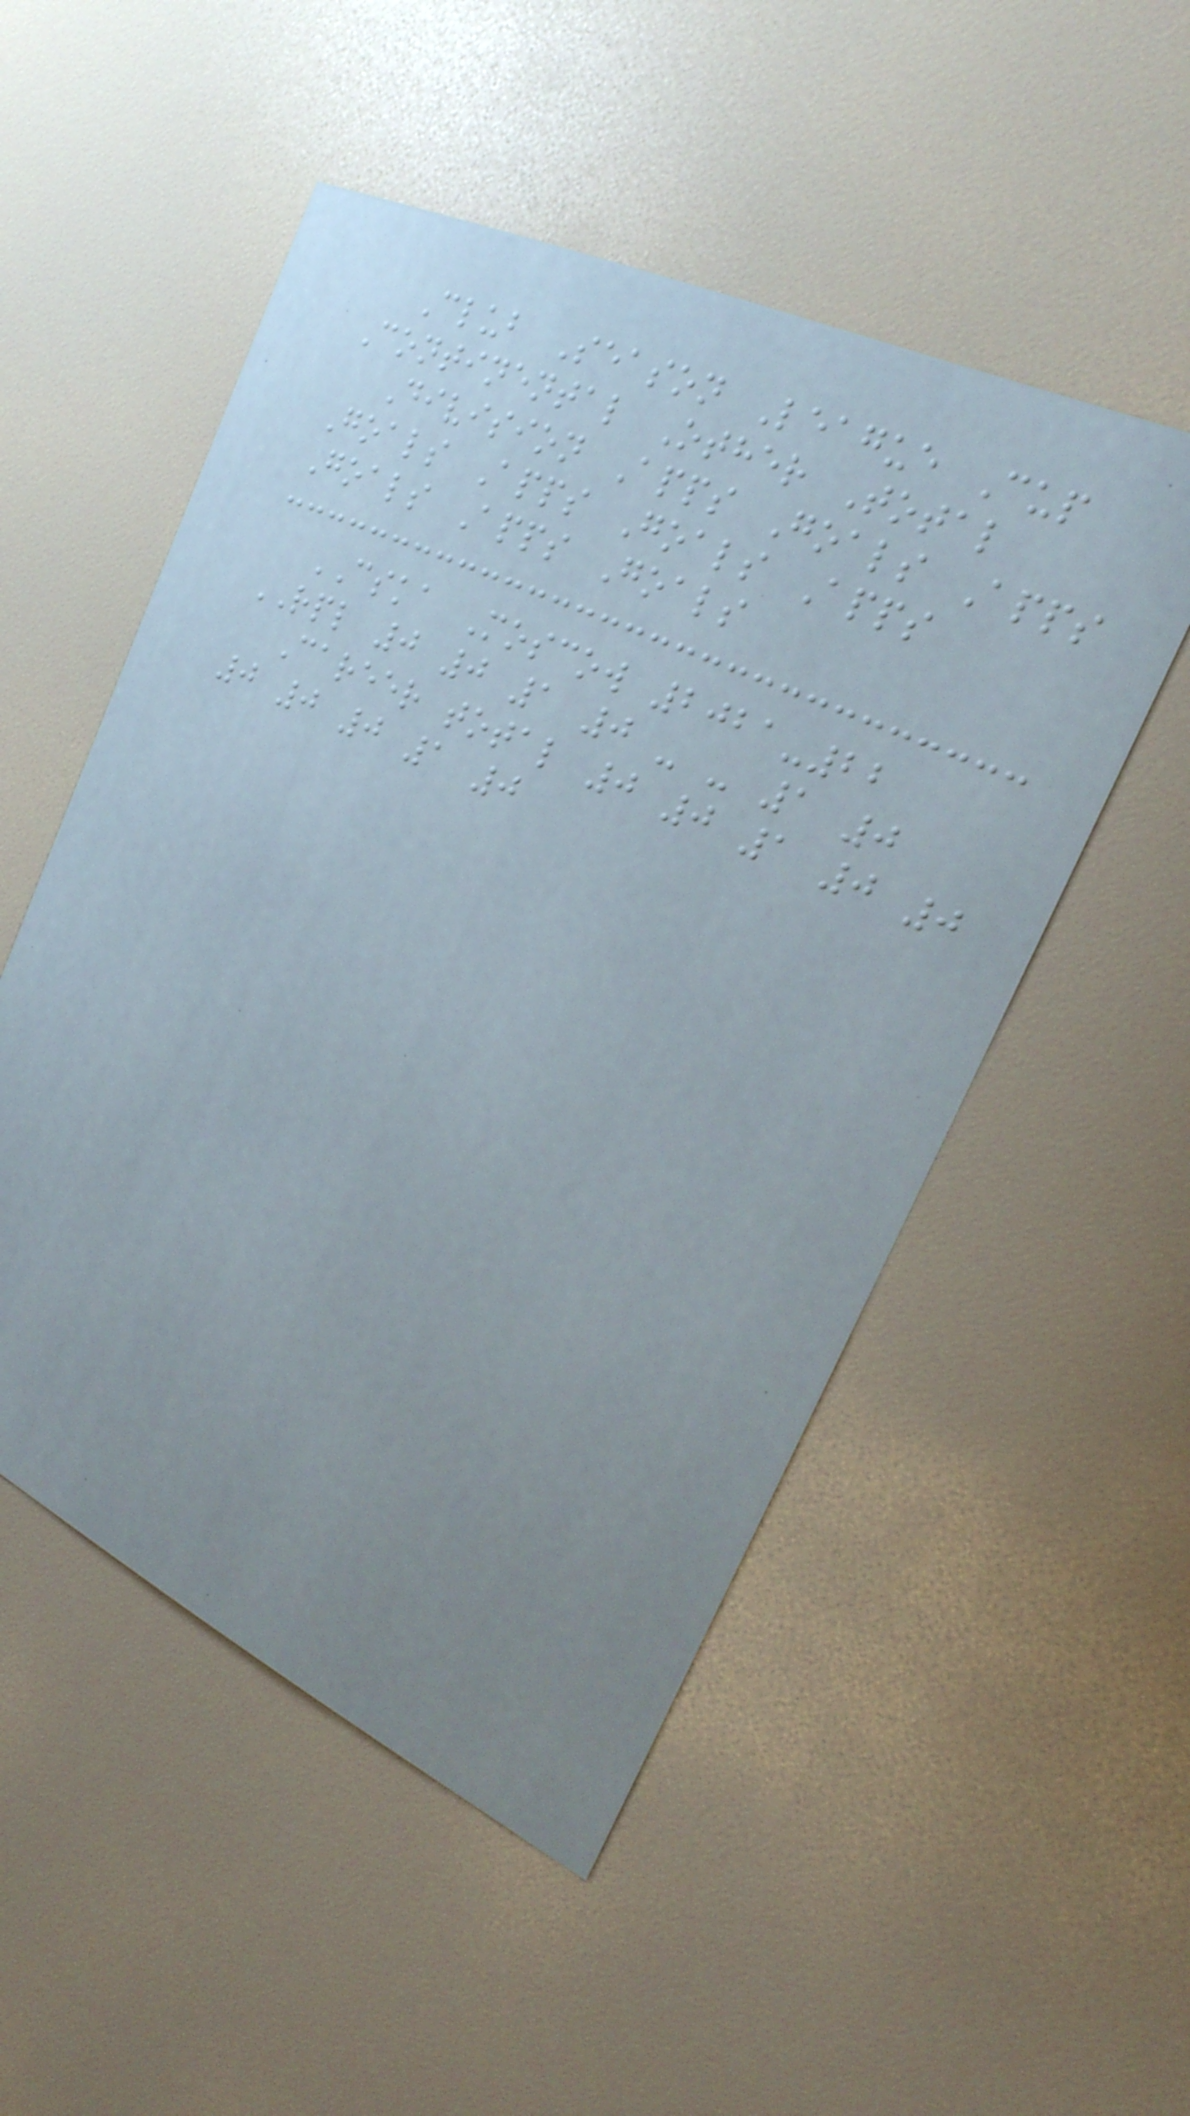Club Season League Cup
Continental Other Total
Division Apps Goals Apps
Goals Apps Goals Apps
Goals Apps Goals
CSKA Moscow 2021-22
RPL 0 0 1 0 - - 1 0
Career total 0 0 1 0 0
0 0 0 1 0
